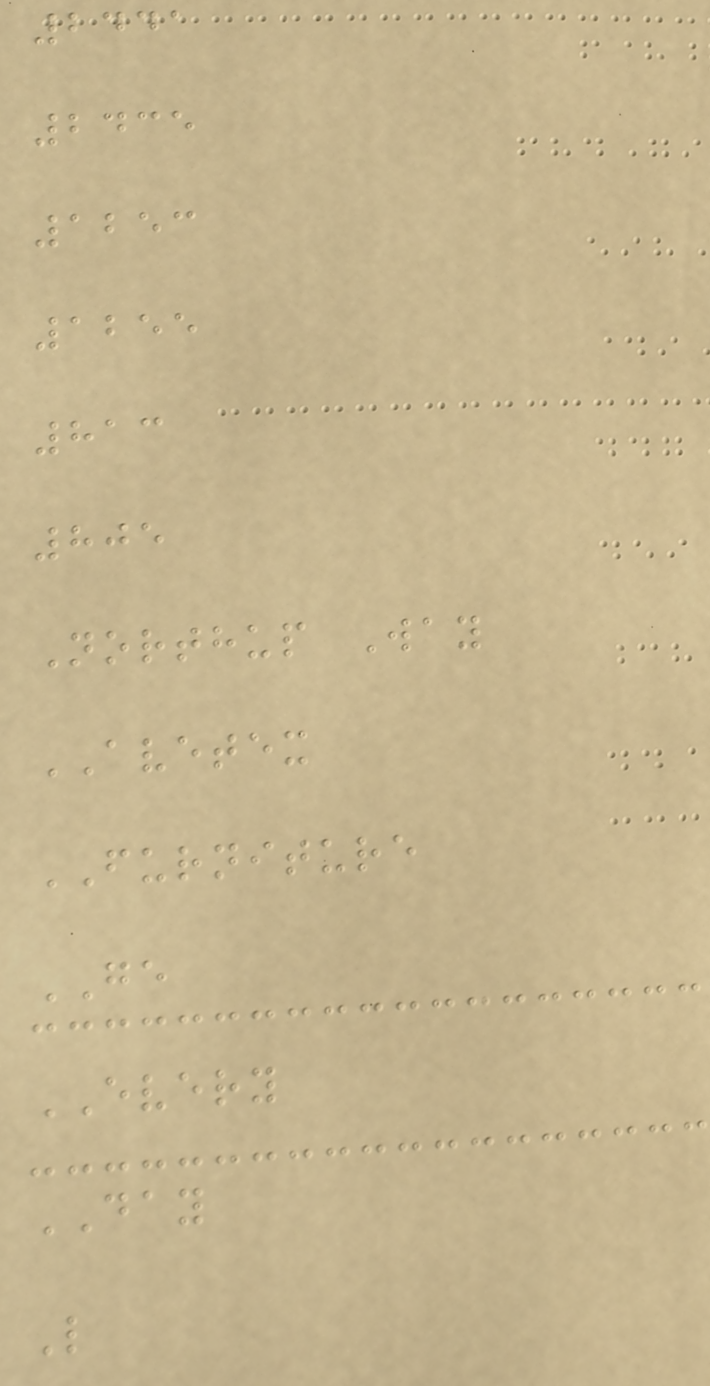2441
2435
1253
1255
813
805
Northup Way
AVETEX
FURNITURE
GE
EVERY
DAY
L
